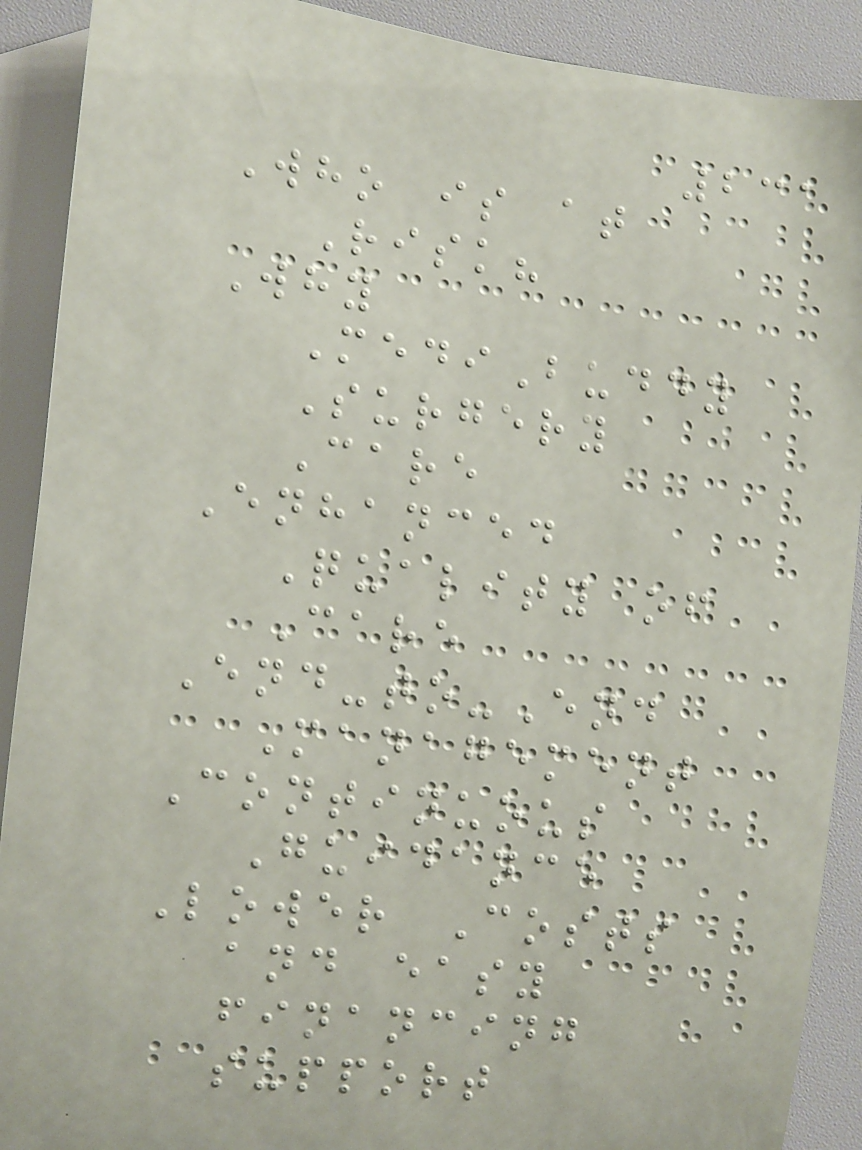231
Who is at
Risk?
Why
MediBuddy
Surgery
Care
Enhanced
Quality of
Care
End-to-End
Management
Continuous
Guidance
Lower Costs
and easy
financing
support
